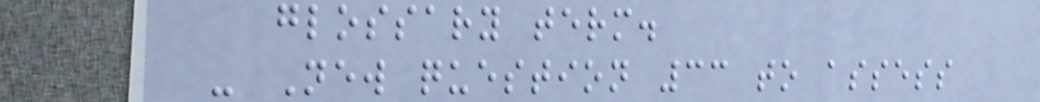glossary term.
- New question 33 to assess
